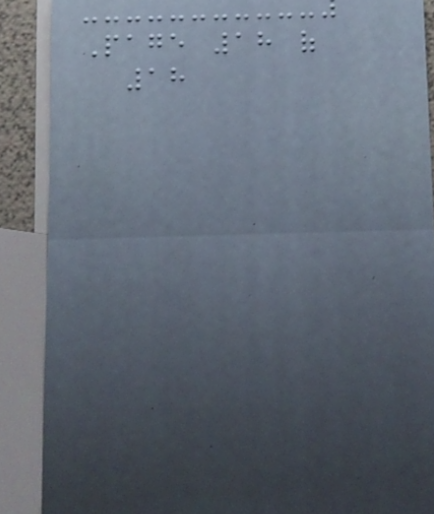Page 18 of
18
